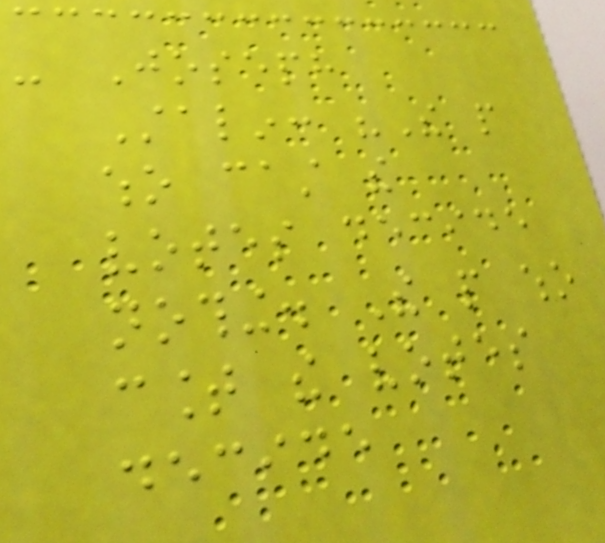- Joseph
Stalin: "The people
who cast the
votes decide
nothing. The people who
count the votes
decide
